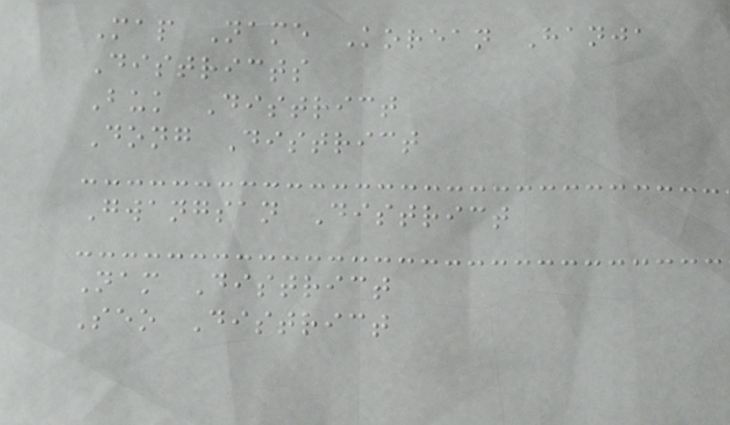Map Name Korean Hanja
Districts
Buk District
Dong District
Gwangsan District
Nam District
Seo District
